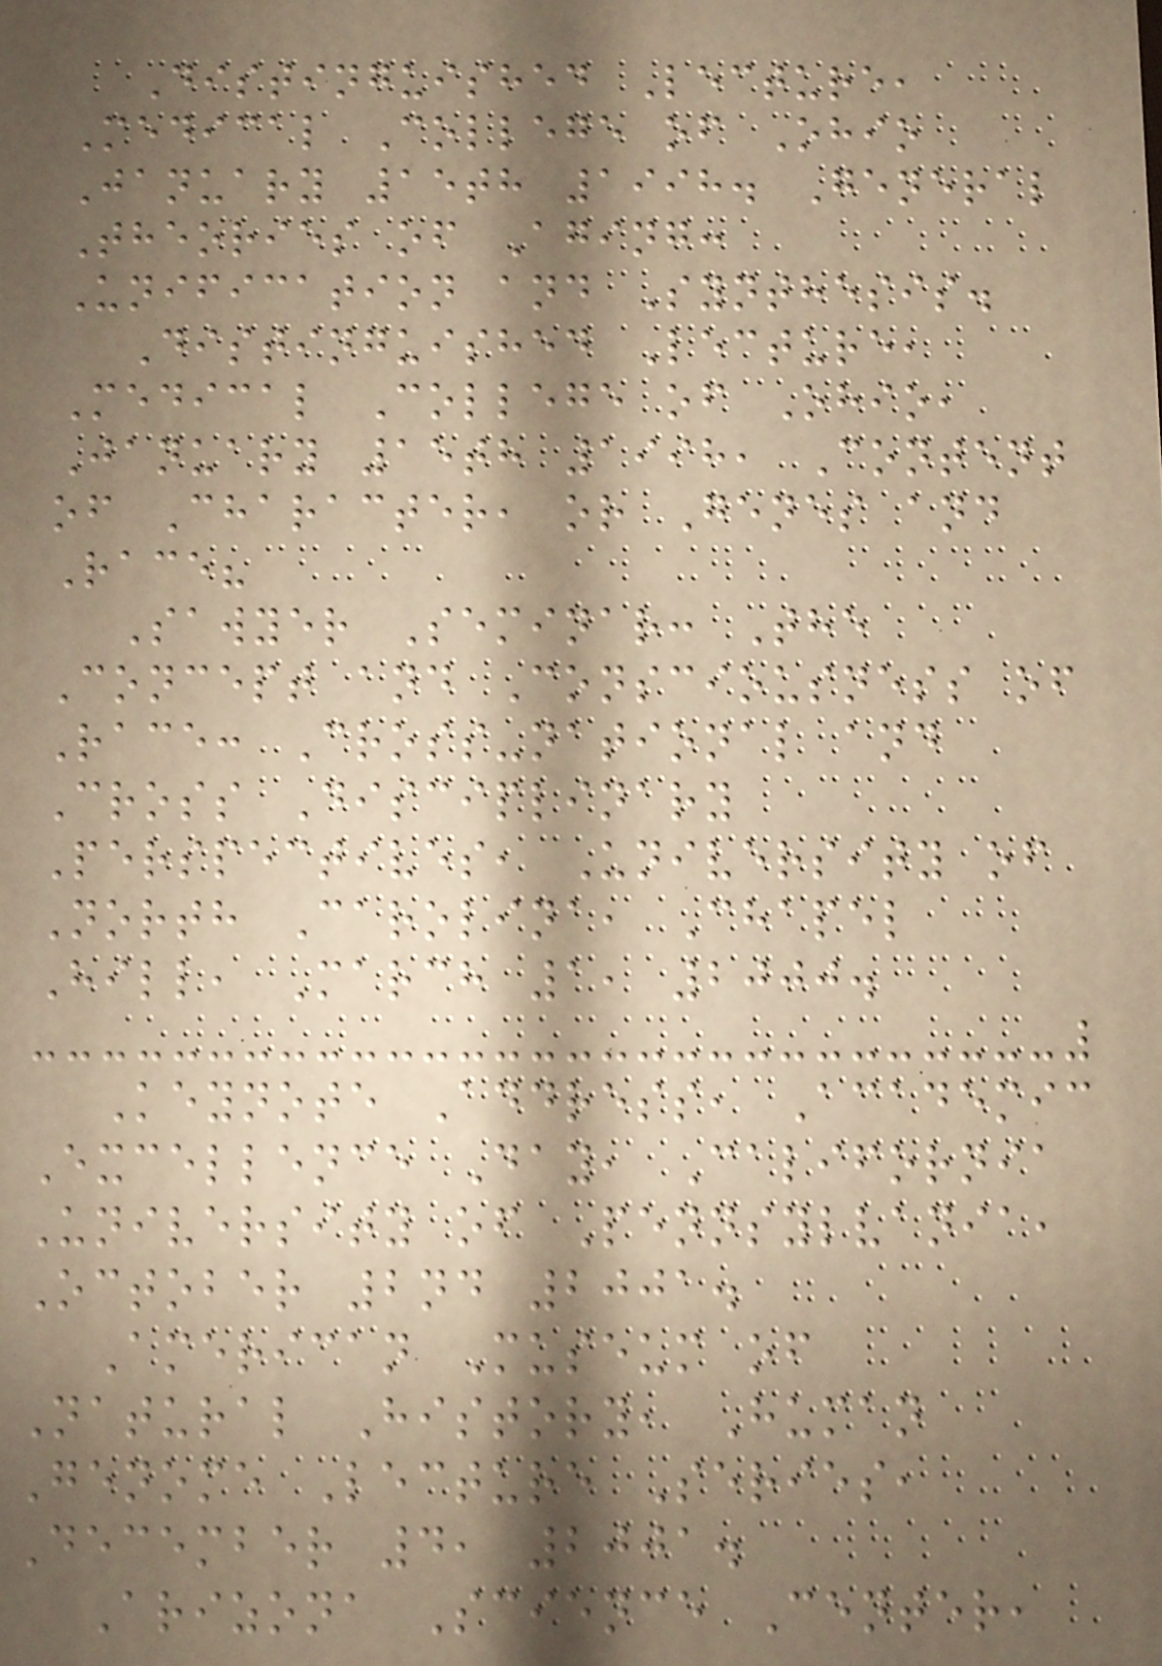Distinguished Lecture,
Medical College of Ohio
January 15th 1998. General
Theories of Aging:
Unification and Synthesis.
Distinguished Lecture,
Medical College of Ohio,
January 15th 1998, Content
of Character, or Genes and
Race?
Sawyer Seminar: The
Concept and Consciousness of
Race: Cross-national and
Cross Disciplinary
Perspectives, University of
North Carolina, Chapel
Hill, March 1, 2000.
Keynote Address, Academic
Excellence Day, California
University of Pennsylvania,
October 2nd 2001.
American Museum of
Natural History, Human
Genome Lecture Series,
December 4, 2001.
Arizona Science Center,
